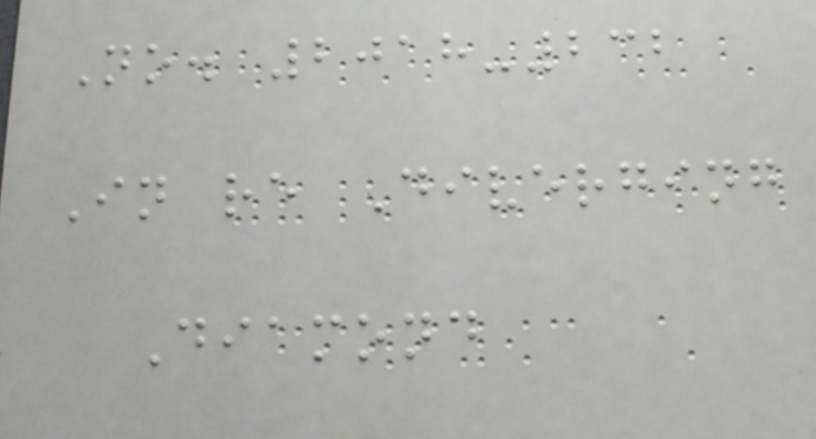No. 2018-232
In re Diverging
Diamond
